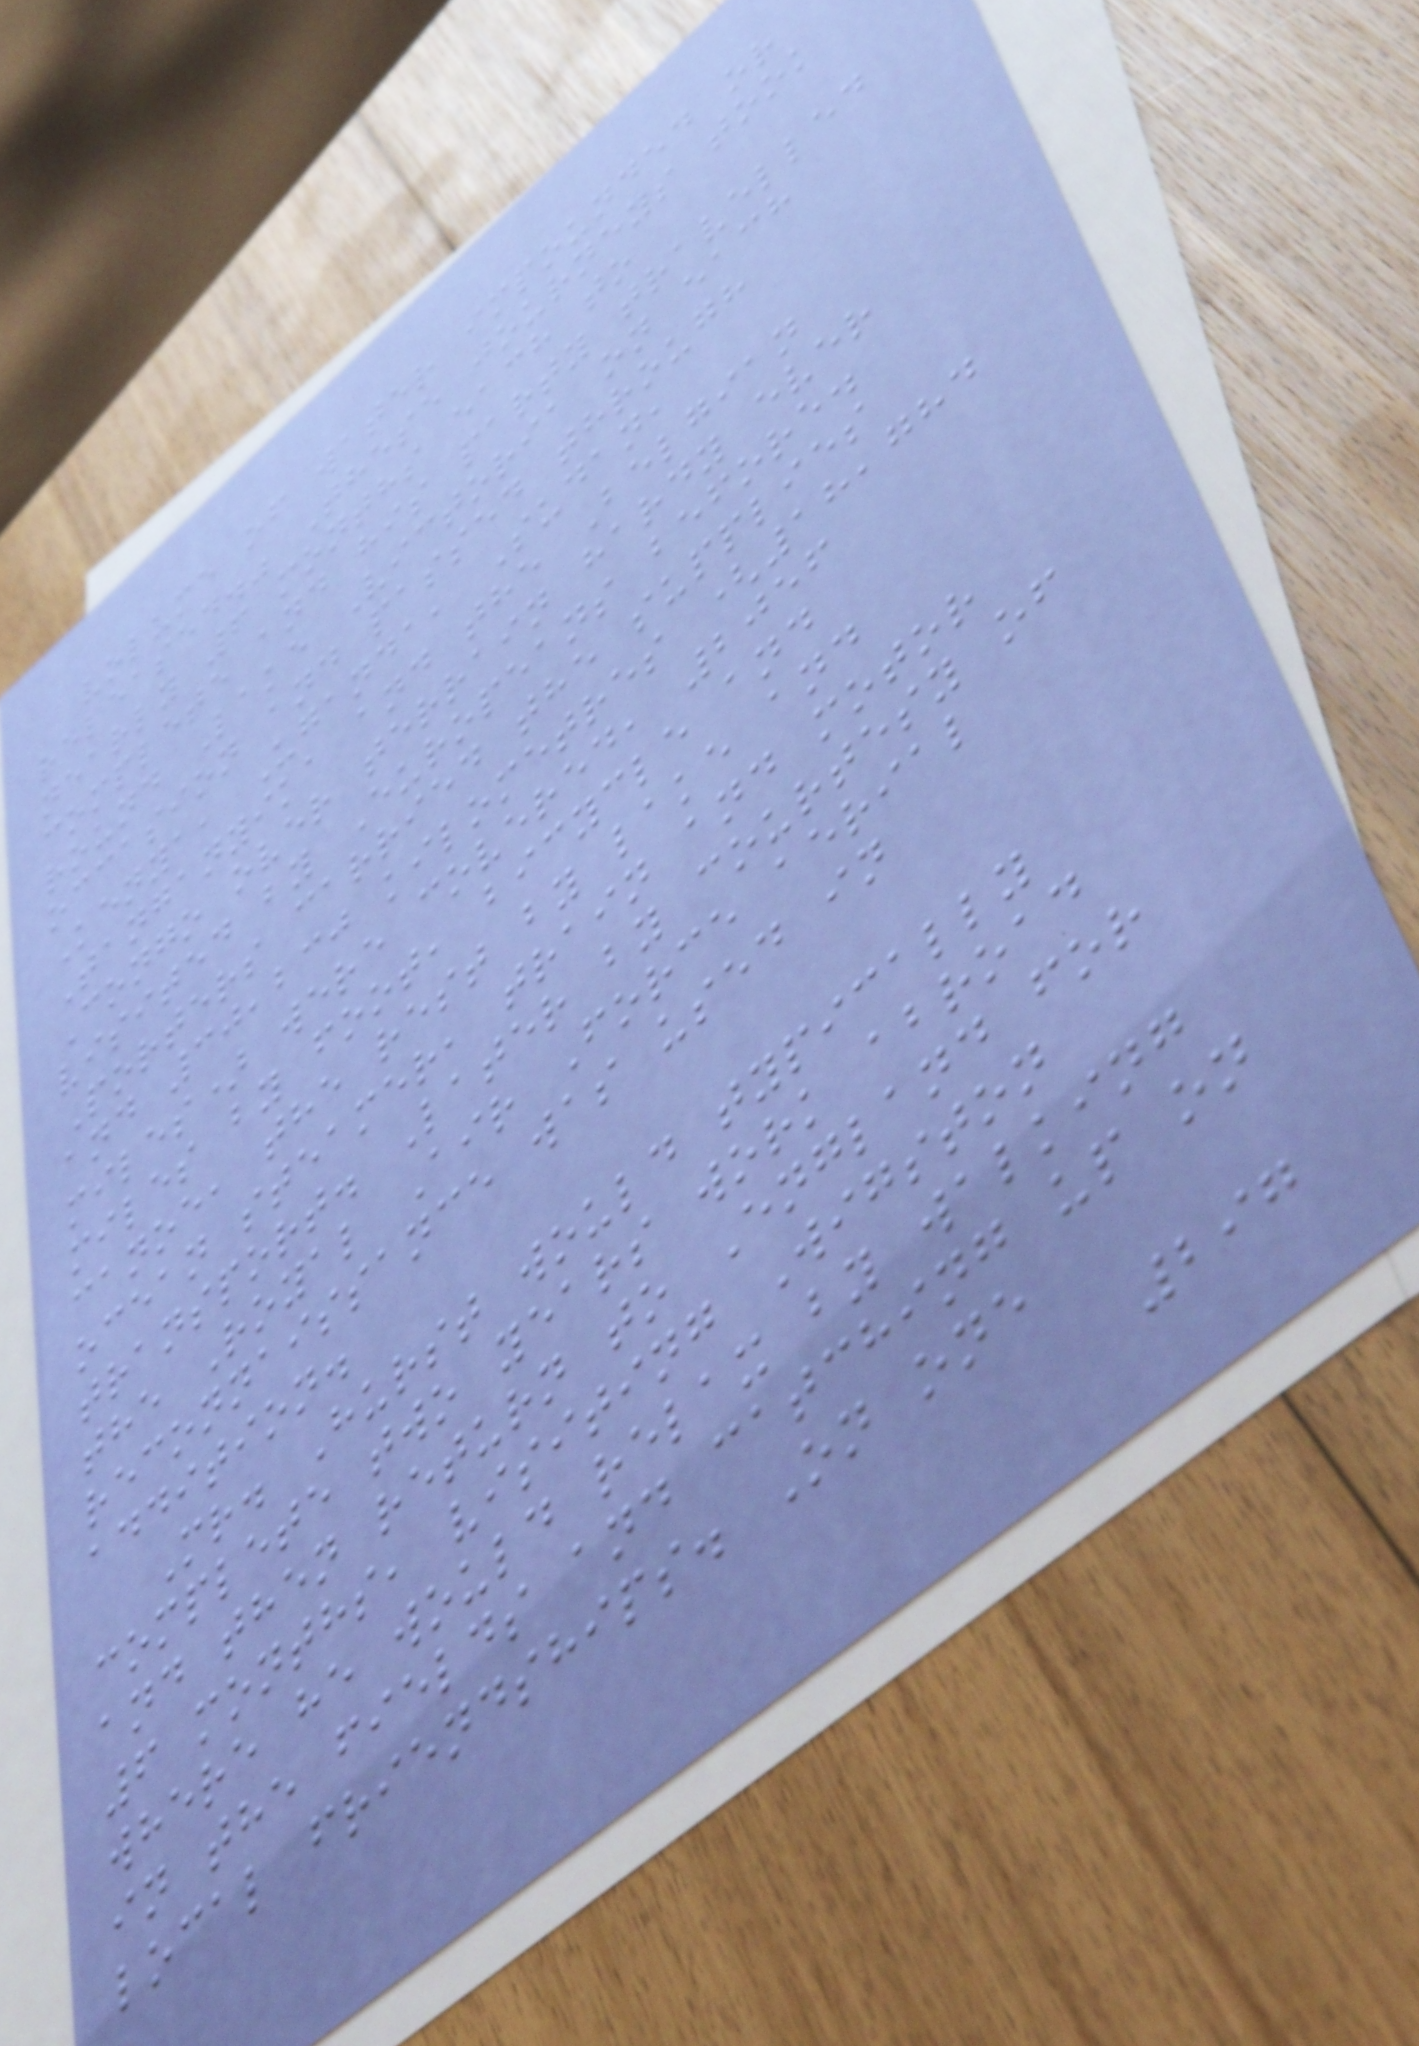volume of water impounded or
released." These journeys took
nearly 6 months each to
complete and his party travelled
round Lake Victoria on each
occasion and passed through
Kenya, Uganda, Sudan,
Tanganyika and the Belgian
Congo over terrain hardy ever
visited by Europeans before.
Porters carried the supplies
and 30,230 kilometres (18,784
miles) were covered, 2056
miles by foot, bicycle and
canoe, the rest by lake and
ocean steamer, train and motor
transport. Later by courtesy of
the Royal Air Force aerial
reconnaissance was used in
addition.
Mr. Hurst would typically
complete two years work abroad
and then return to England for
6 months, visiting Wigston
where he would relax by walking
in the fields and catching up on
local friendships. On one
297
